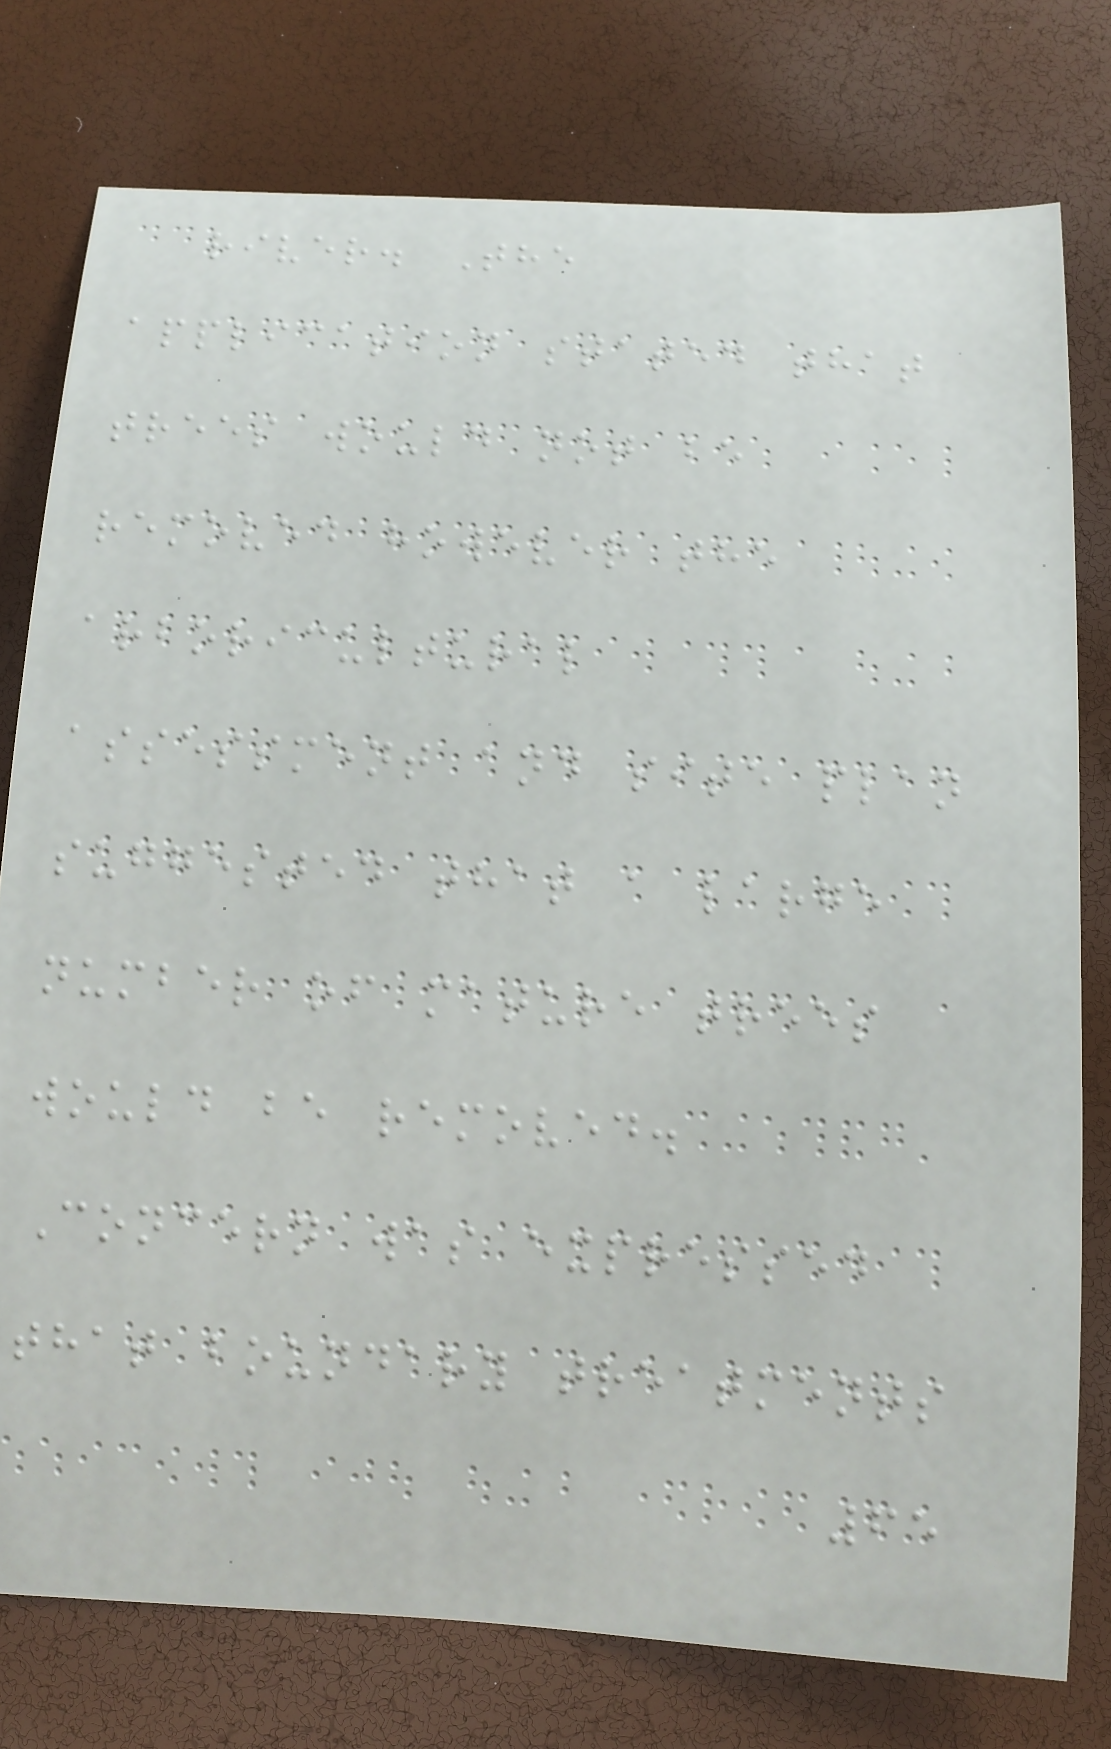river. The
application stated that
trees would not be
removed however the
arboricultural
assessment and site plan
suggested that a large
number of mature trees
would be removed.
Concern was expressed
that boundary treatments
65
